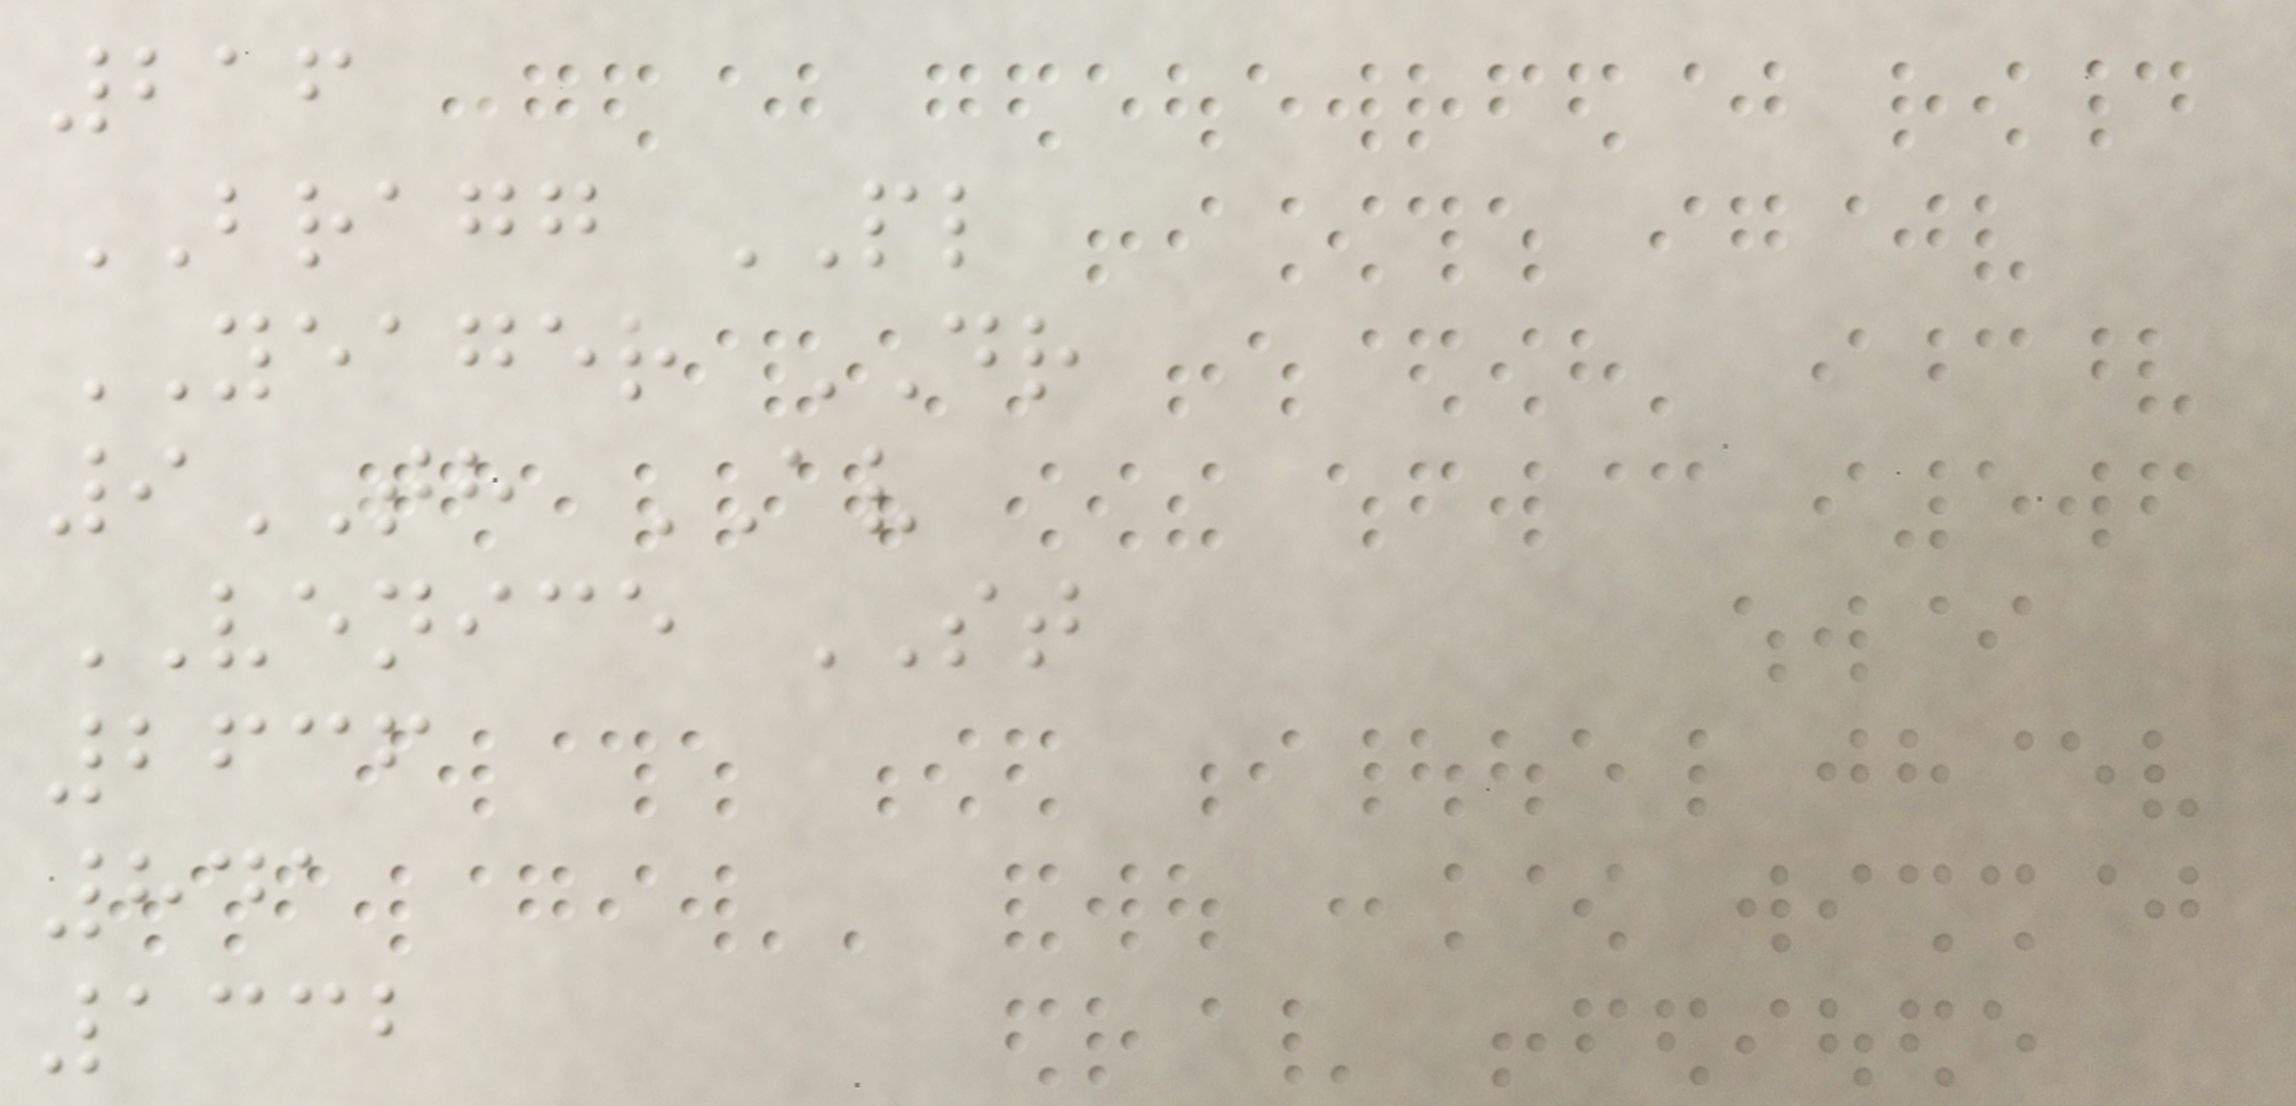216
BRAGG PL
YEAGER DR
9TH AV
VENICE ST
2636
841
1332
